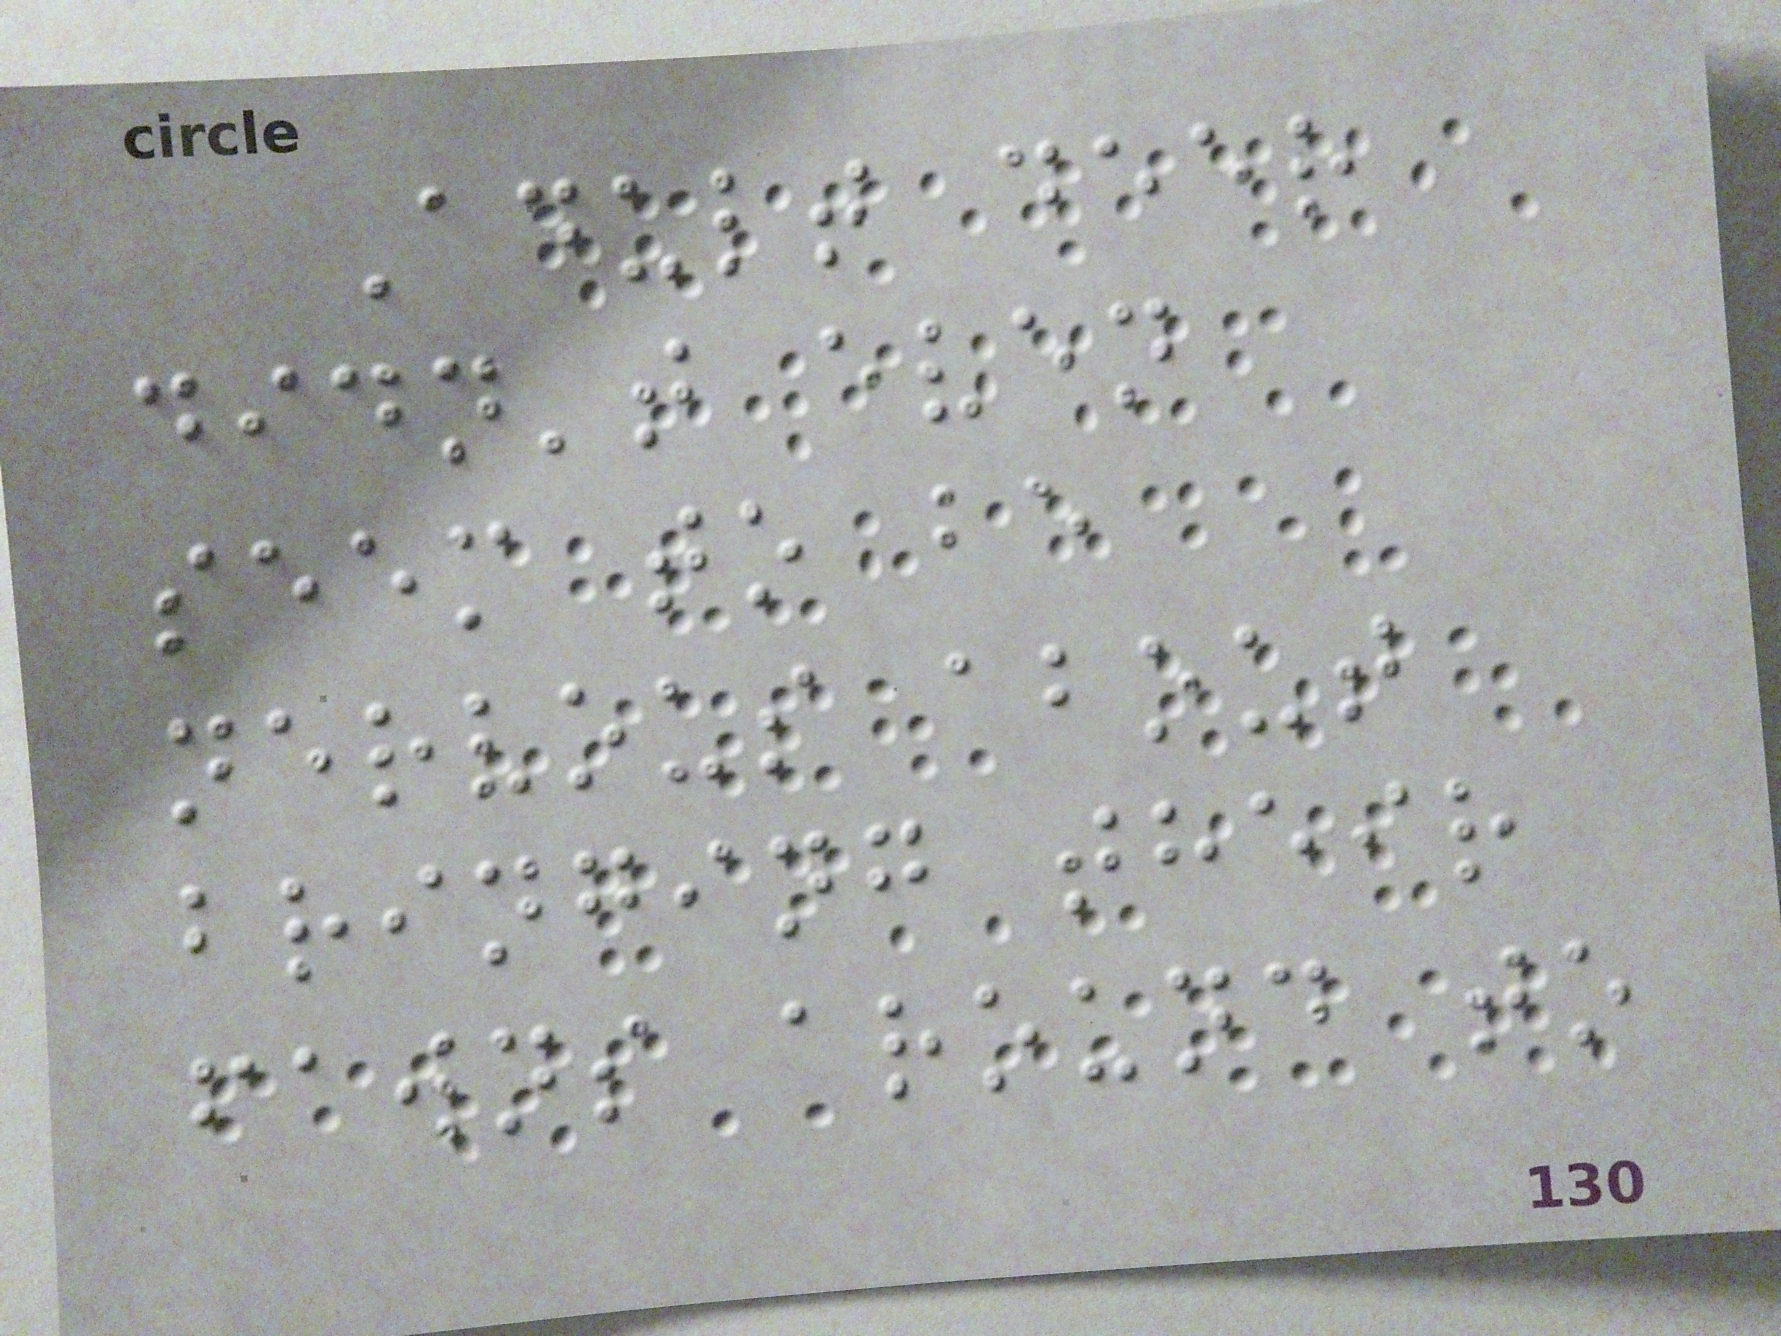Adult deer
didn't even
seem to be
nervous about
bringing their
fawns around to
